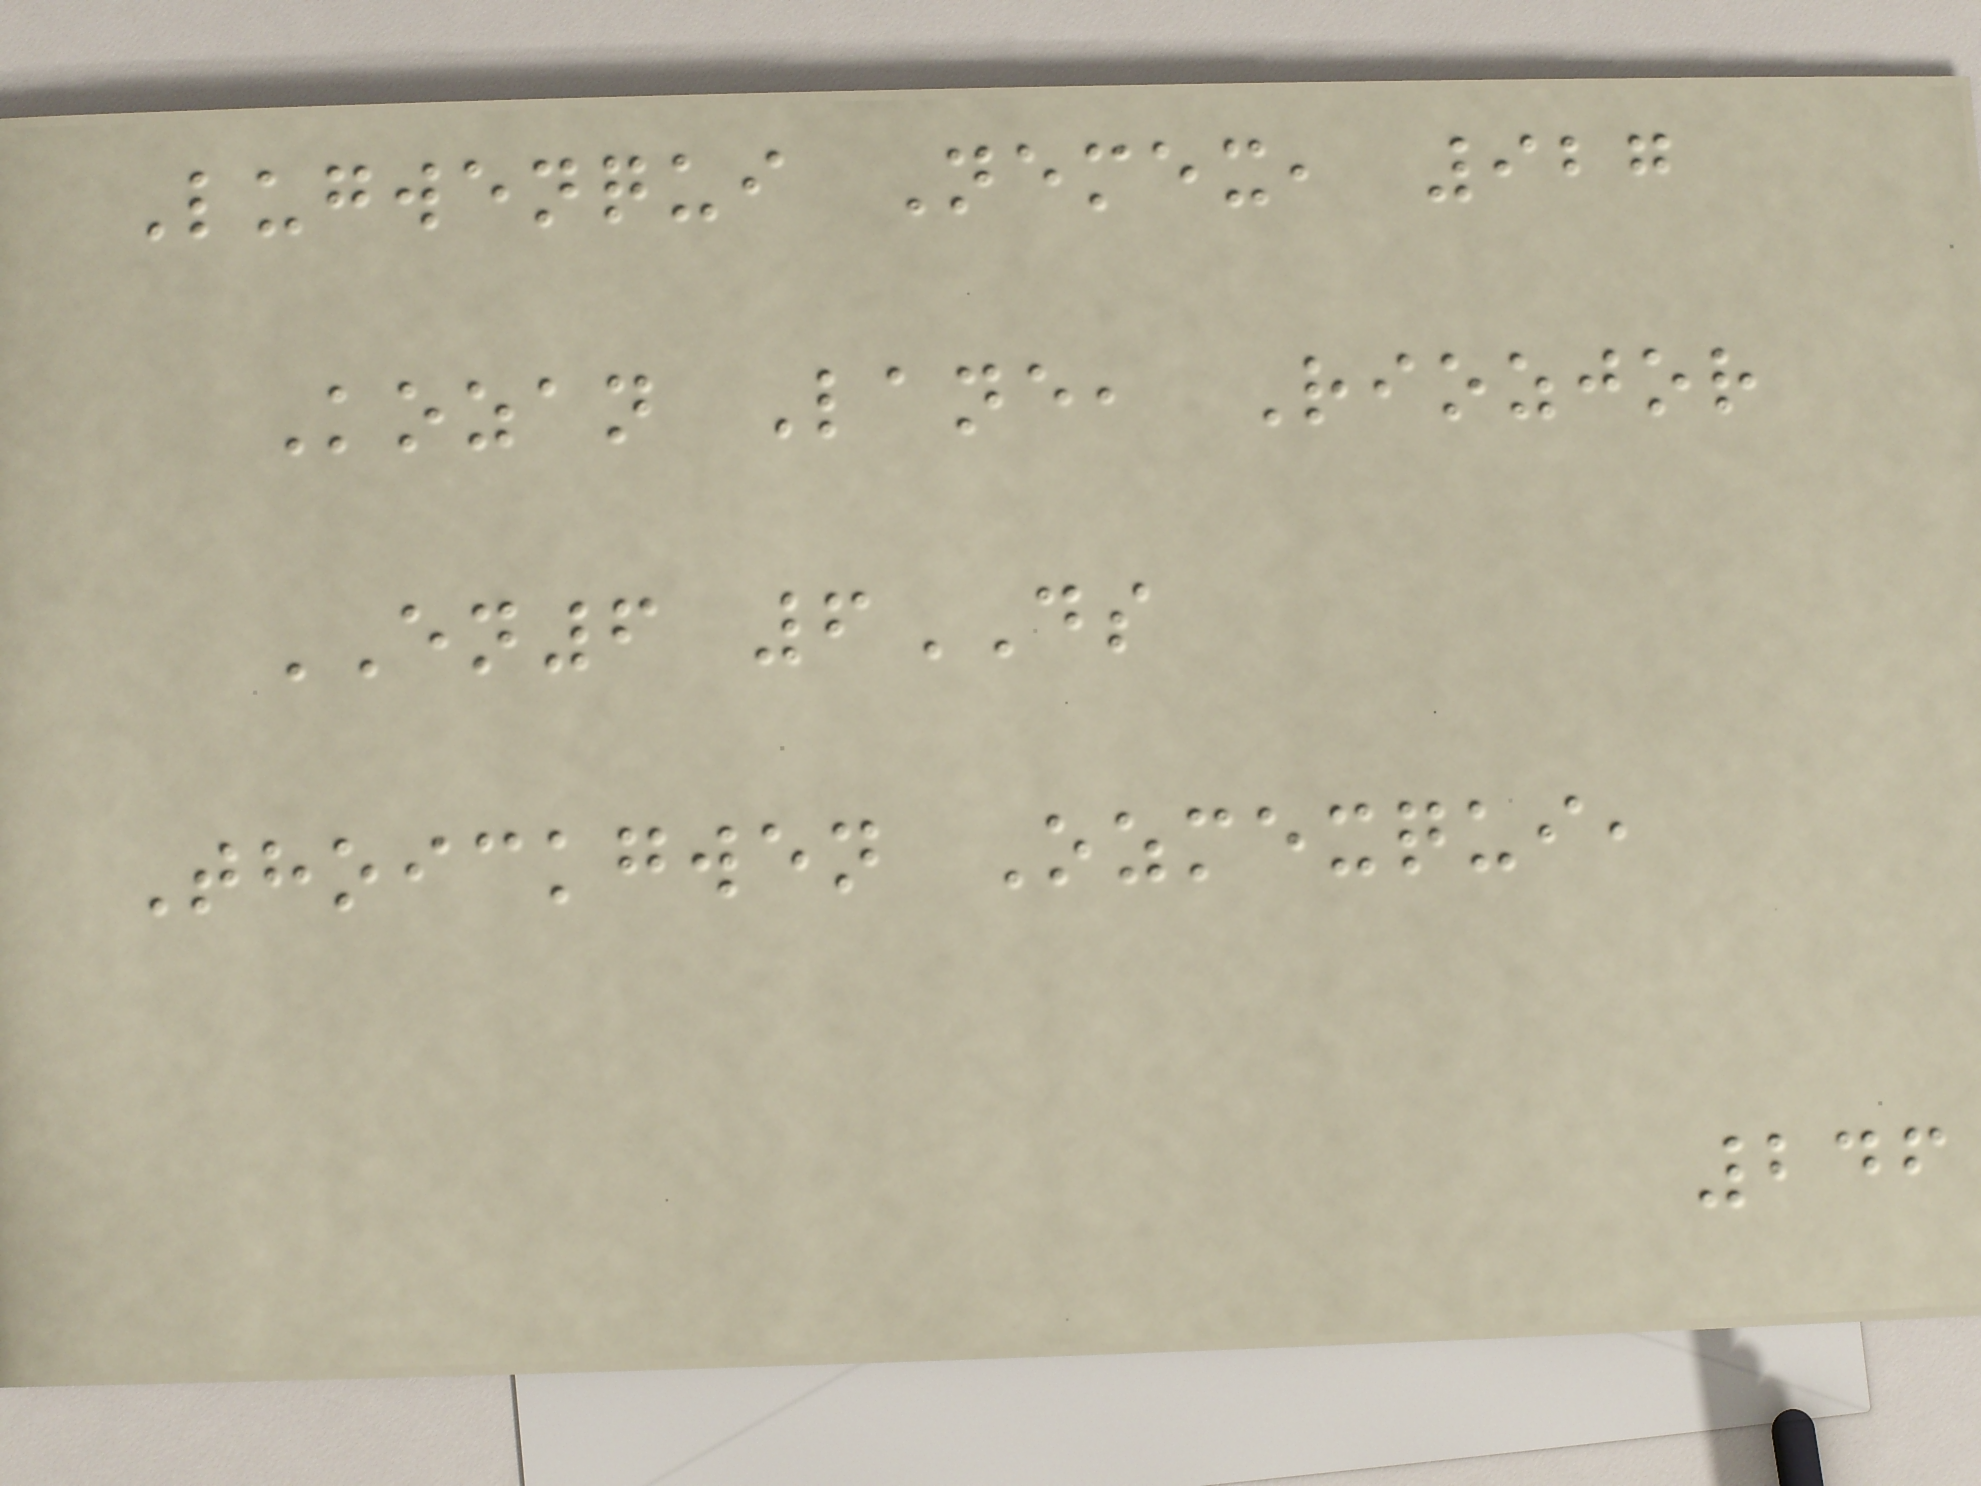Lugwenqui Nemex, 927
Kozan Lane, Riozjor
EN6 6DS
Thoickgwen Ozmexqui,
246
